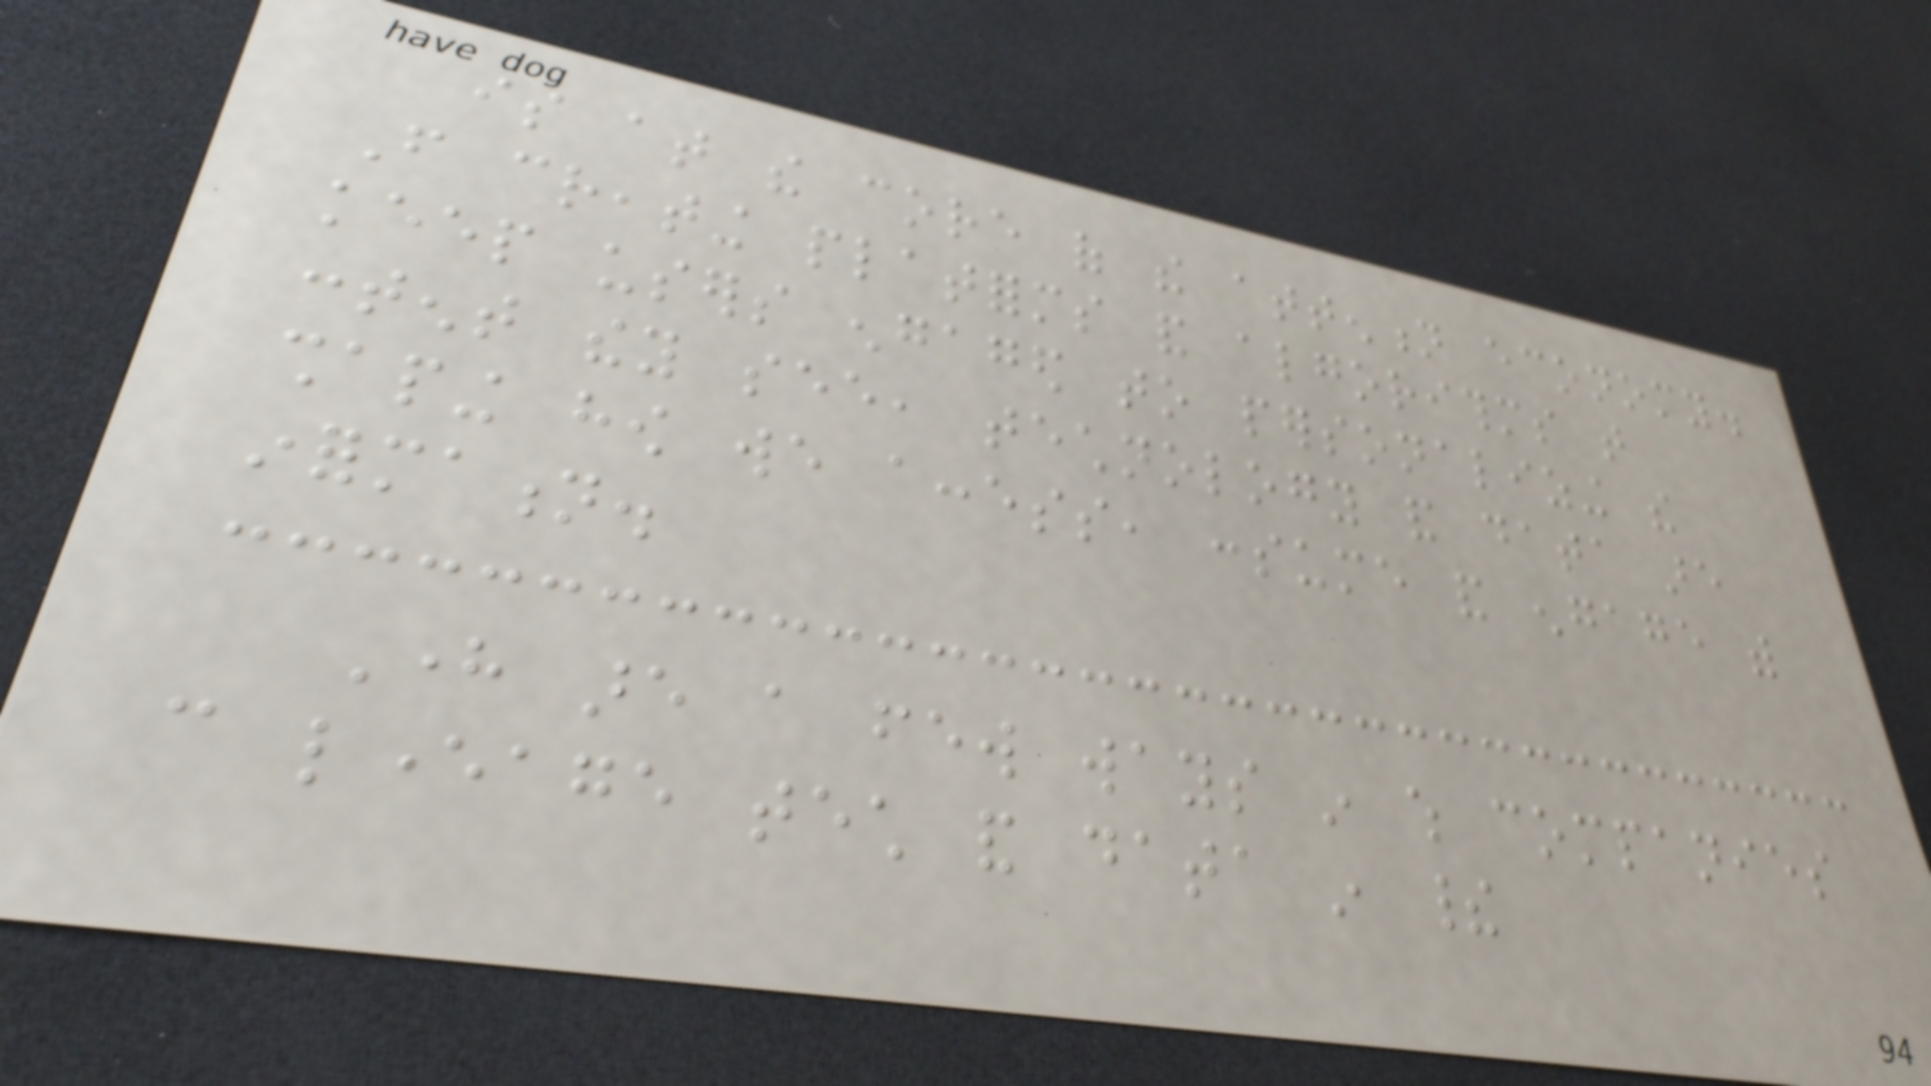is at the core of the attention economy.
From creating platforms and algorithms that
keep users engaged to personalizing the
content they see, technology and data are
shaping how we access, consume and engage with
information.
Here are a few ways in which companies
can leverage tech and data in their
